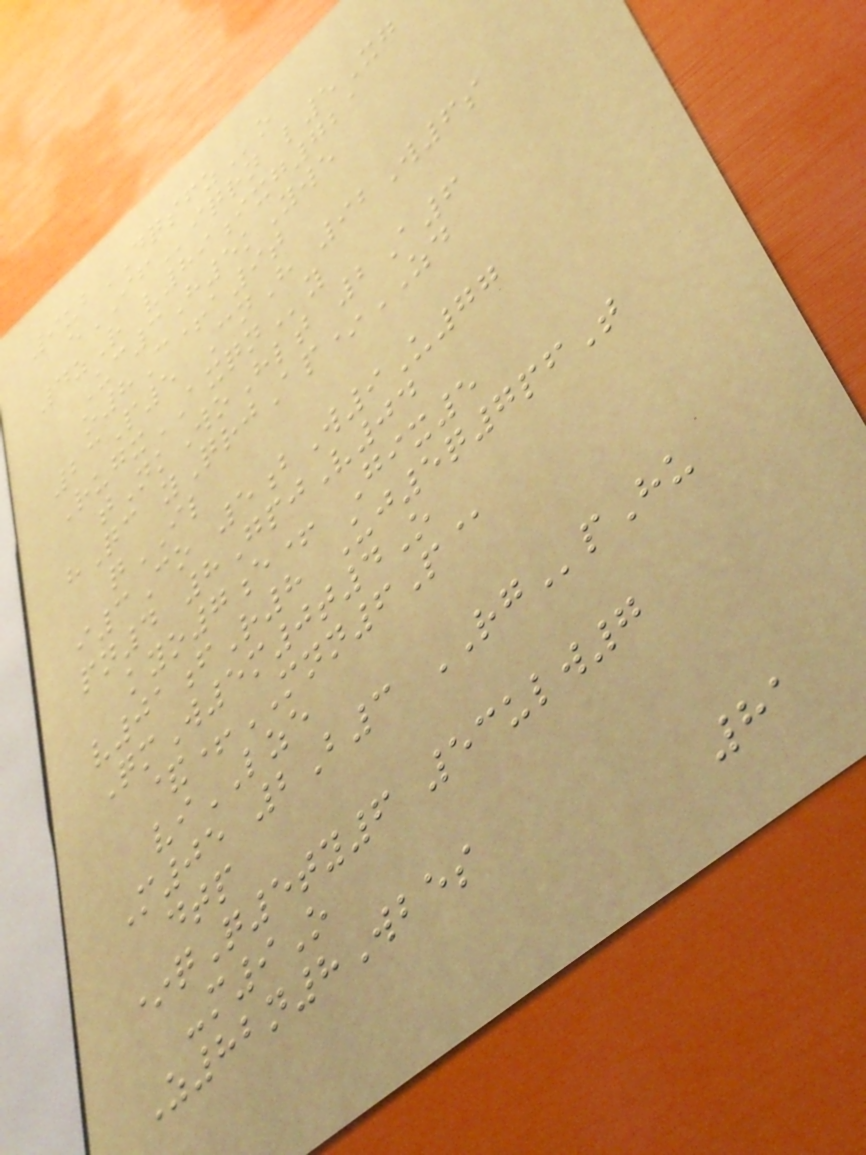9ubDQSFZo
eIFiqrn l5Xg
4zR v89ixg721
Uc3H5kYwe
o8C+a9t
23P5 CnH 92W6s
RugxAXQNy
tNkWoHlt 2A6
hQc yQrjAp*ZD
qIL
i3Co 5bW9U77
pn4 8GpjV04
kyo7e+ Gix5
v01fR8 Uj5q7pfT
QmW5m0t4O
&+MNN6P@
viLZE
M05 2B3 RGpHu
dtp
*qQ5ty6 53ulw7
-m9O
Z82n8Wbes
81
